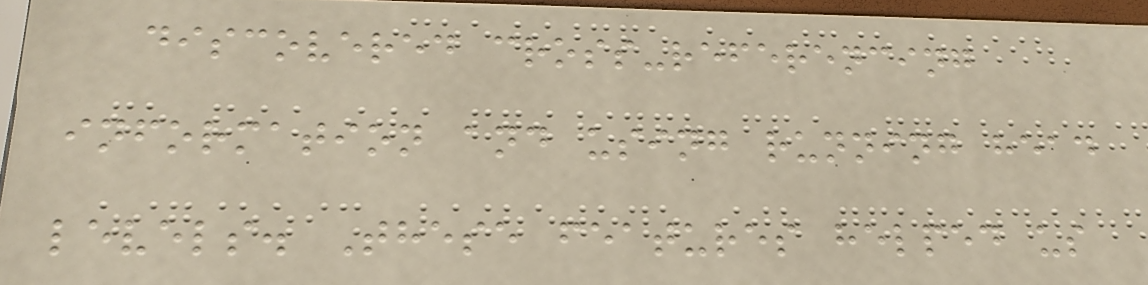discovered cross-referencing
information and using running head
levels. These features helped us
